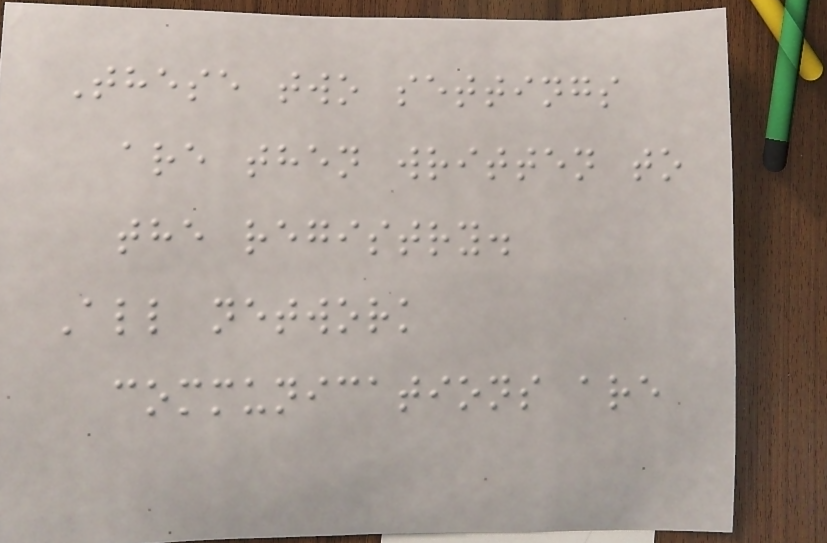These two settings
are then written to
the registry.
All network
communications are
